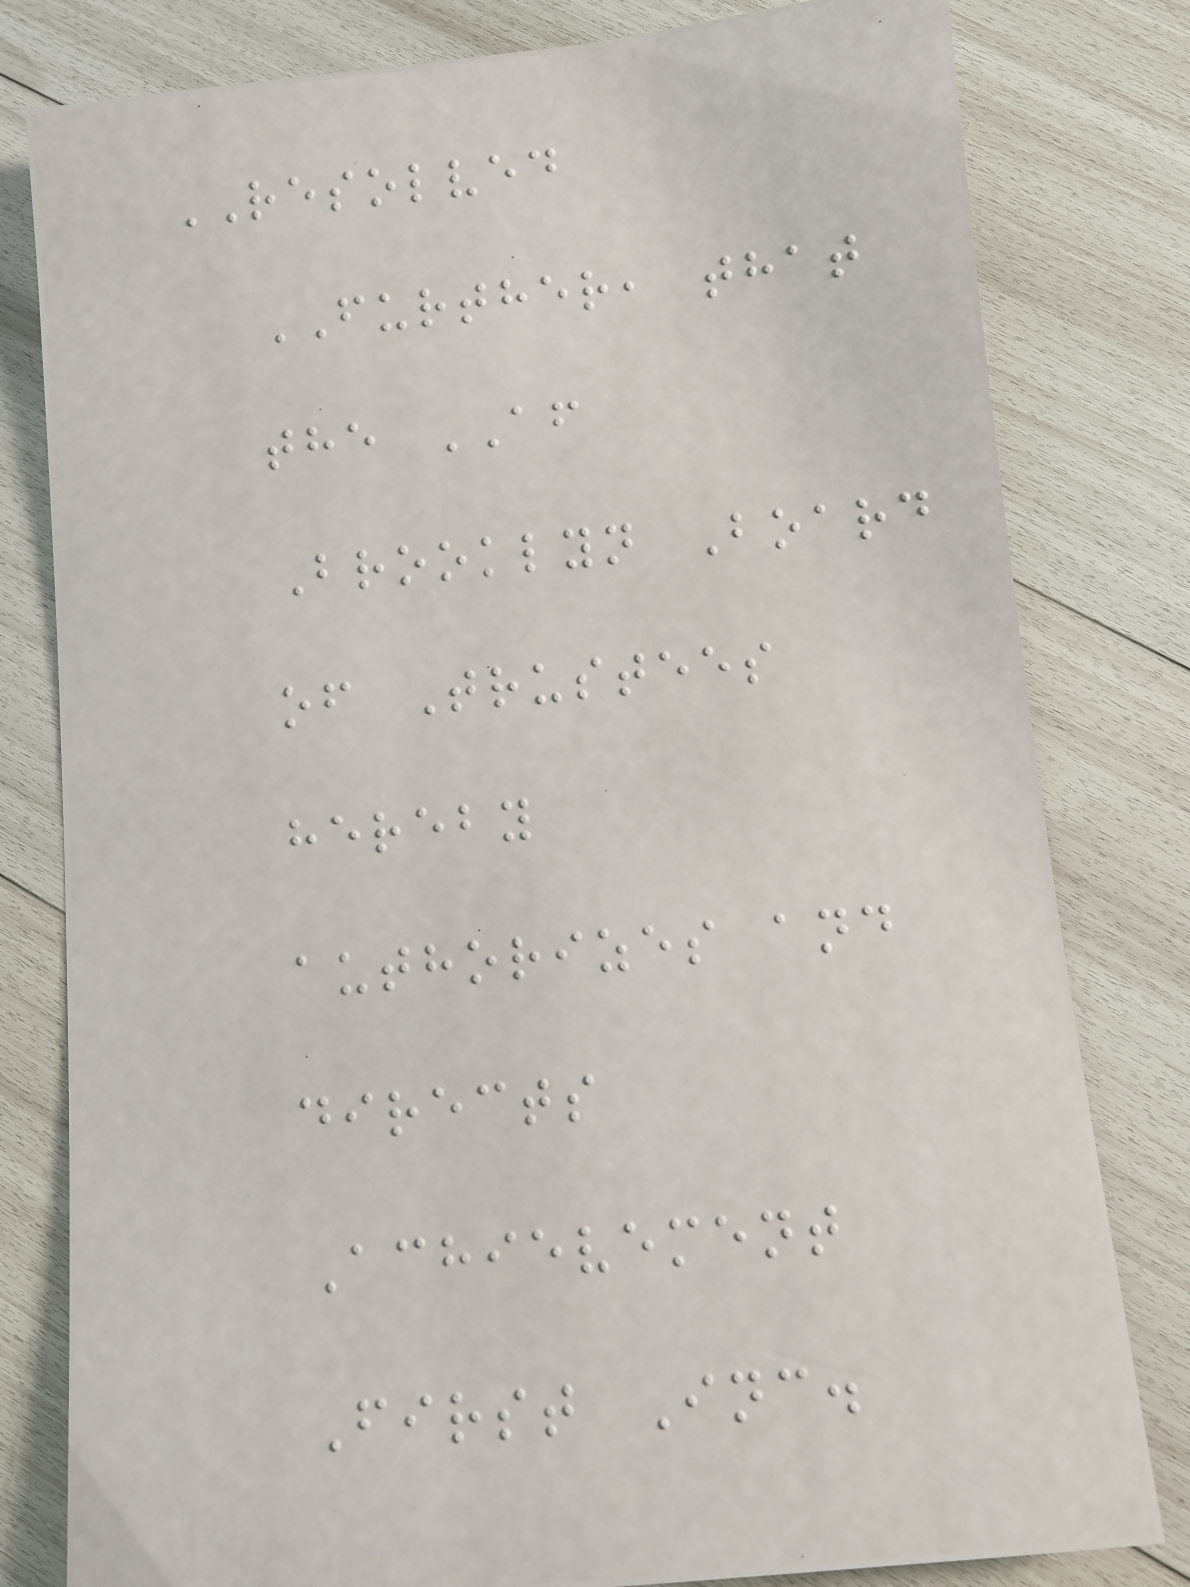RESOLVED
FURTHER, that
the AF
Brooklyn Board
of Trustees
hereby
authorizes and
directs
Achievement
First Inc.
